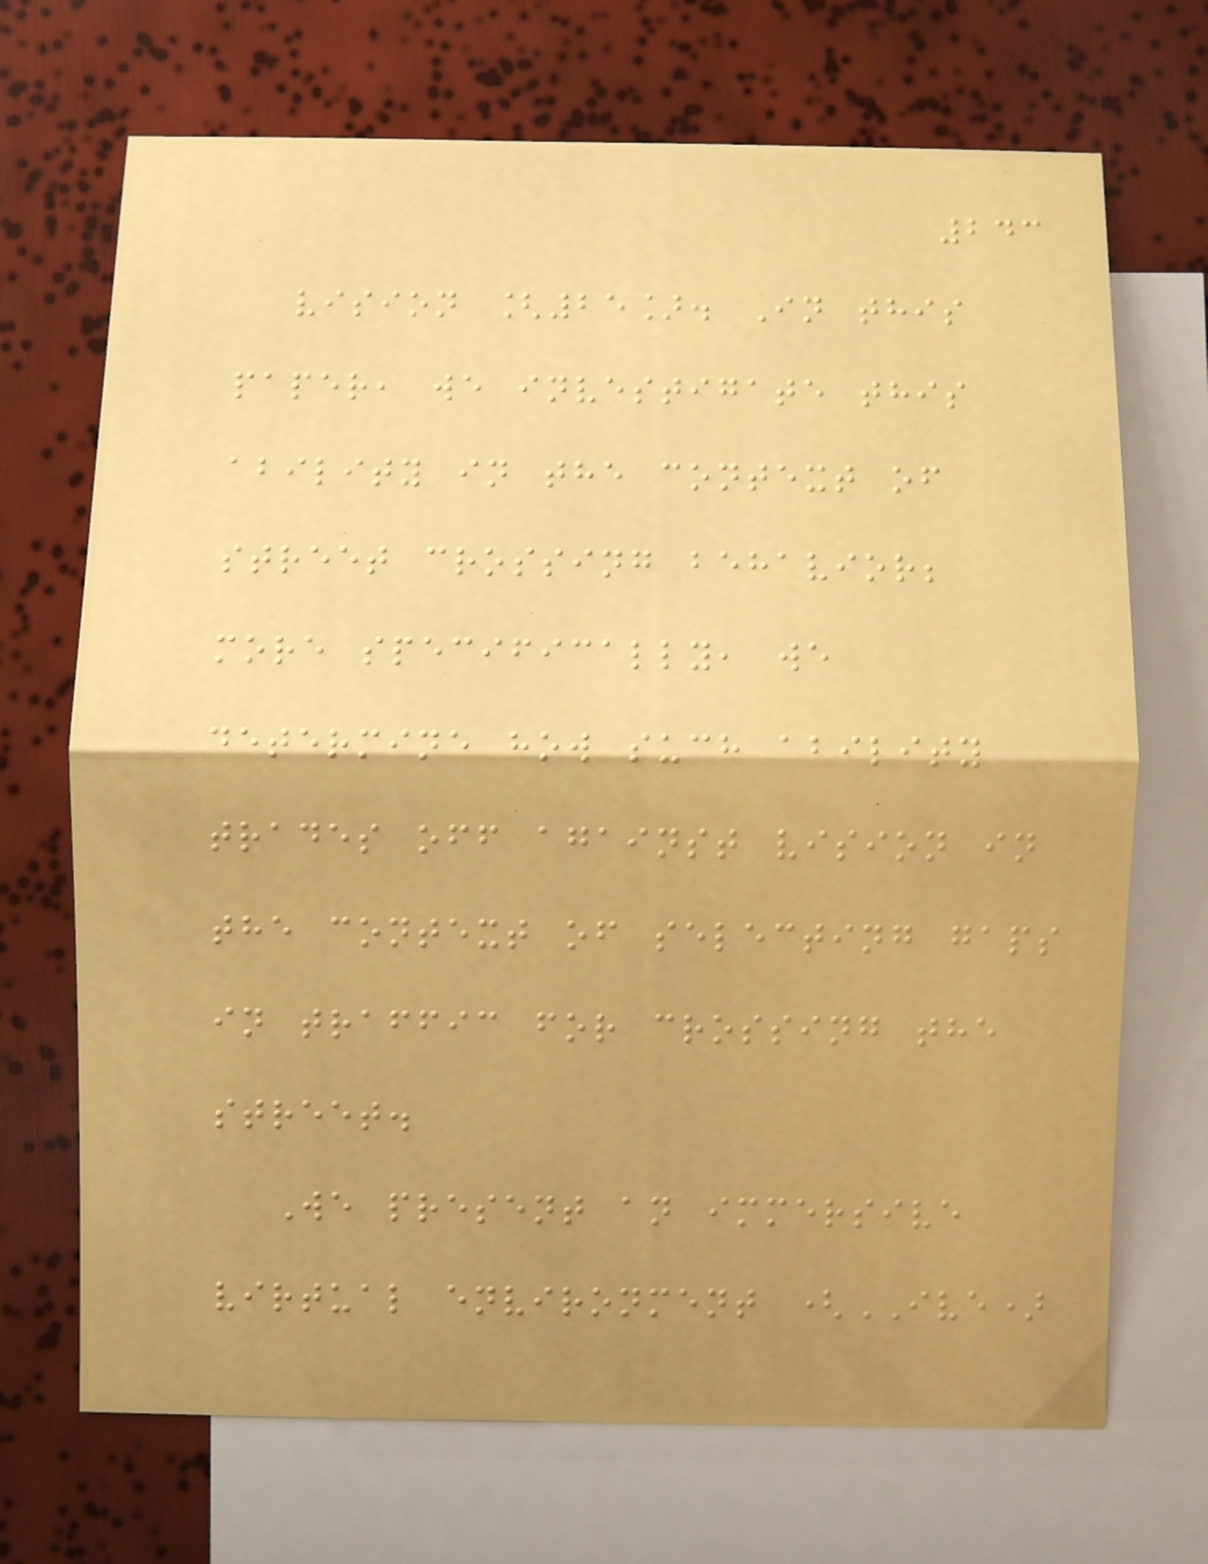243
vision [25]. In this
paper, we investigate this
ability in the context of
street crossing behavior;
more specifically, we
determine how such ability
trades off against vision in
the context of selecting gaps
in traffic for crossing the
street.
We present an immersive
virtual environment (IVE)
